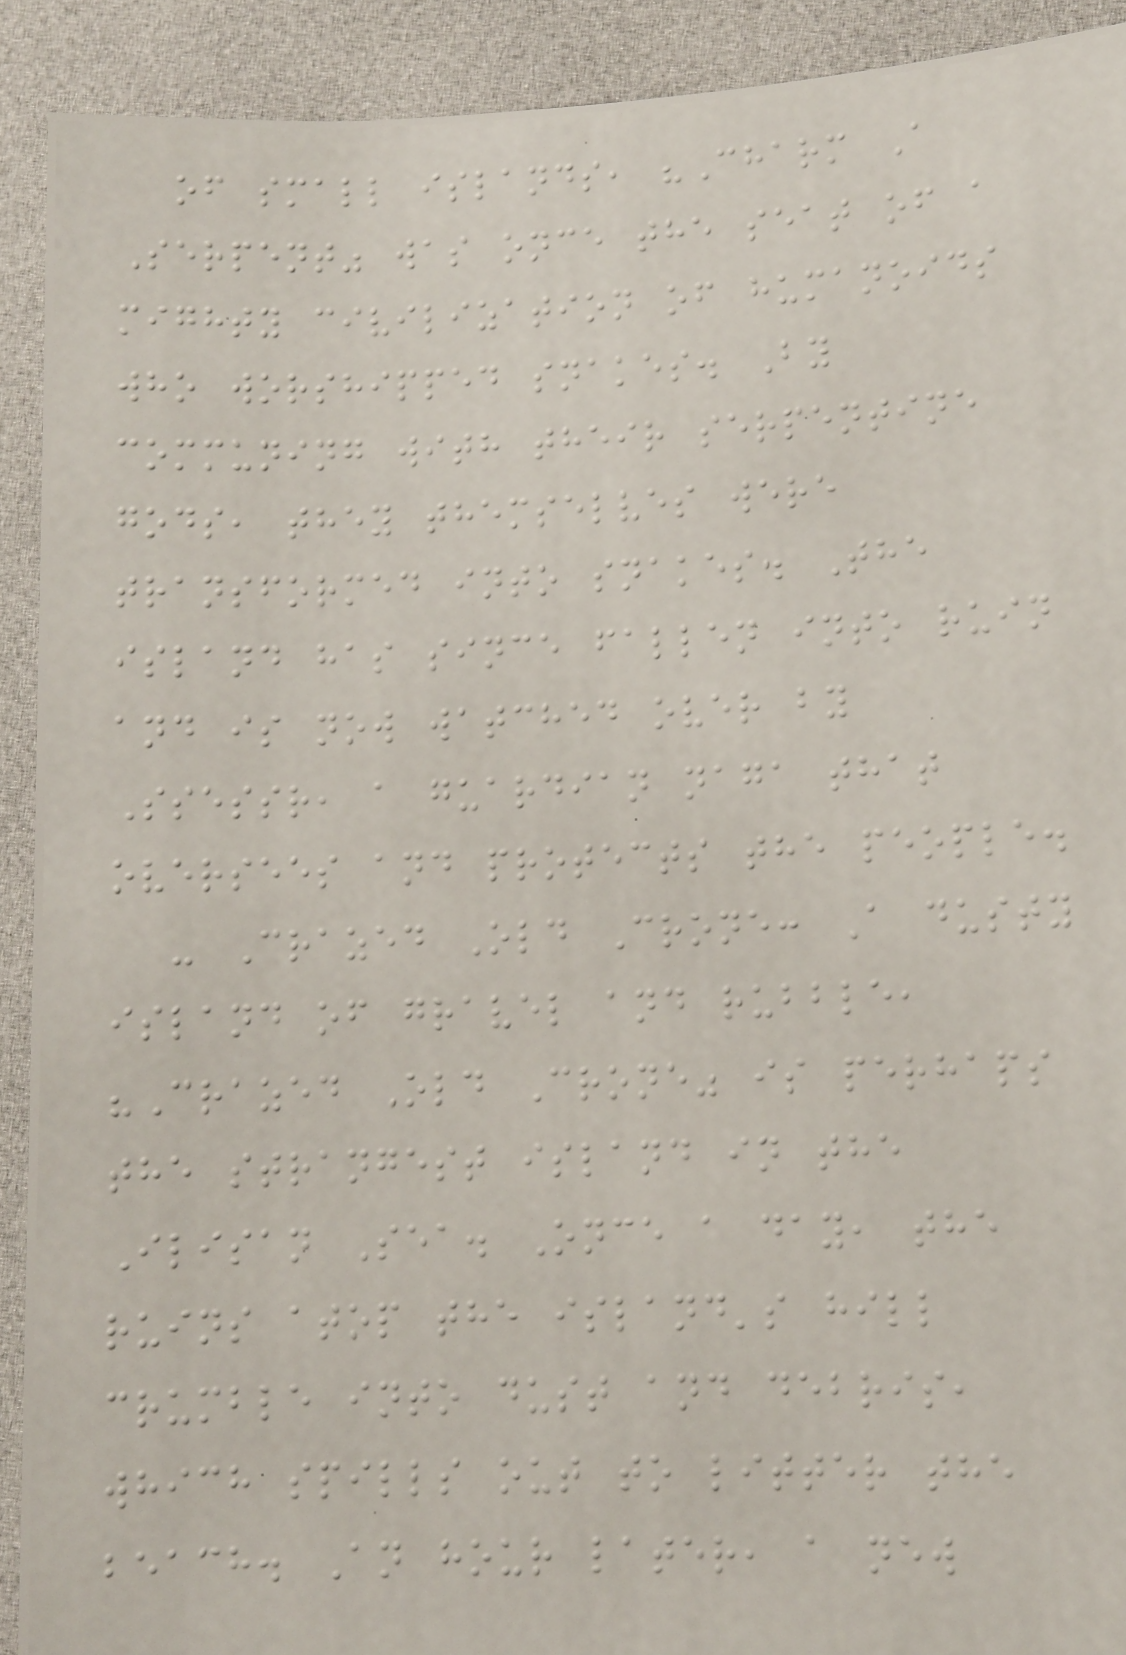of small islands, "Charm A
Serpent" was once the seat of a
mighty civilization of humanoids
who worshipped snakes. By
communing with their serpentine
gods, they themselves were
transformed into snakes. The
island has since fallen into ruin
and is now watched over by
Ssessr, a guardian naga that
oversees and protects the people.
- Crazed Old Crone: A dusty
island of gravel and rubble,
"Crazed Old Crone" is perhaps
the strangest island in the
Ilisan Sea. Once a day, the
ruins atop the island's hill
crumble into dust and debris,
which spills out to litter the
beach. An hour later, a new
